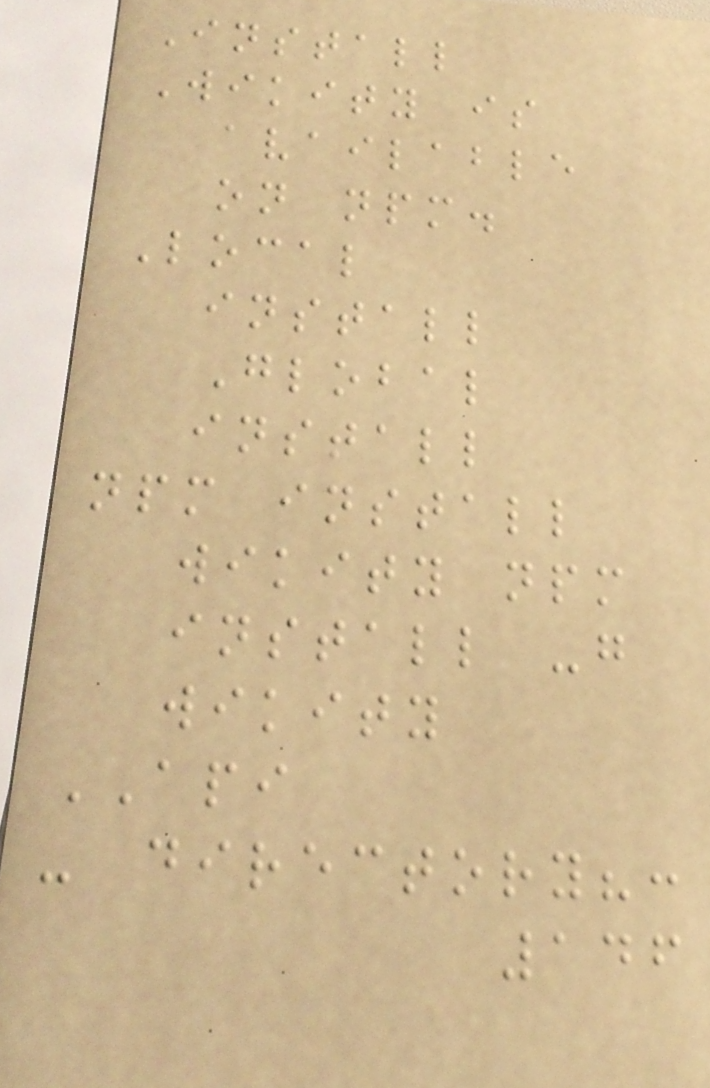Install
Wikity is
available
on npm.
Local
install
Global
install
npm install
wikity npm
install -g
wikity
API
- directory?:
146
